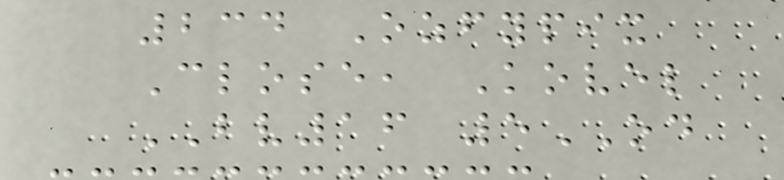234 Ozfypix
Close, Kovel
BV16 5OD
